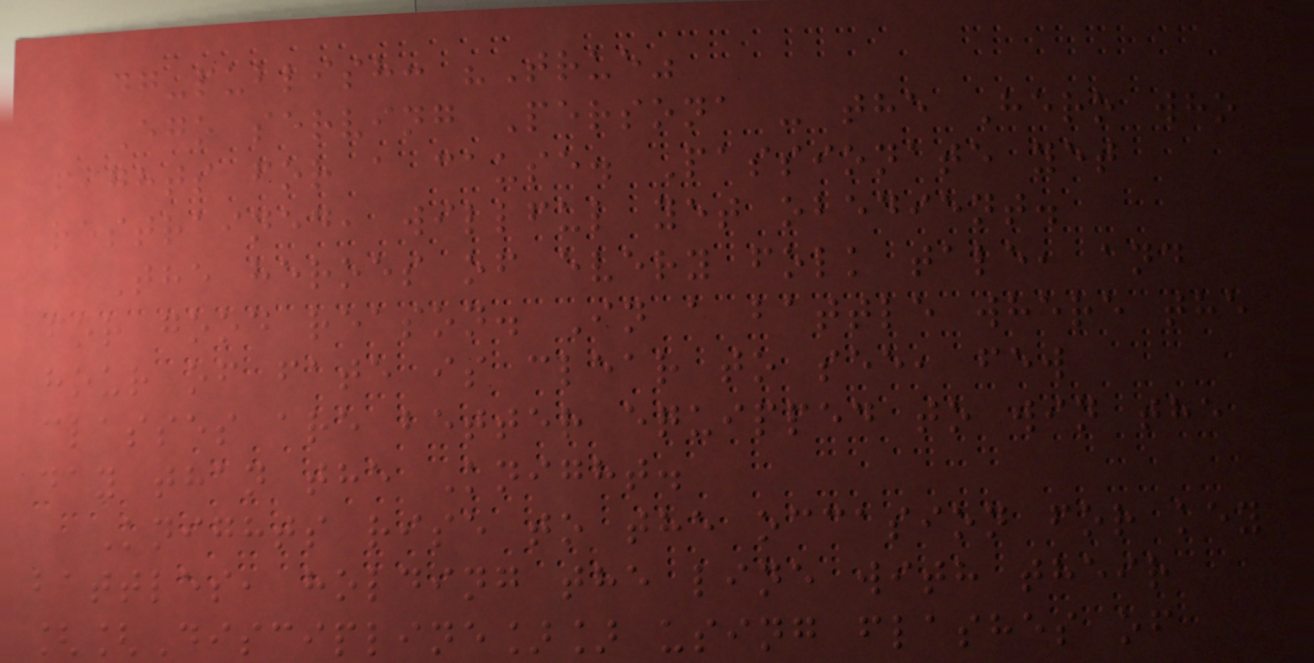dg-publish: "True"
Ego serving Persona - the Hero who
fights for a cause. Passionate yet
restrained, willful yet obedient.
The heroes of every folk tale, and
for good reason. In a battle where the
hour of fate is clear to see, few
classes are better equipped to win the
day than the Knight.
Knights rise to the occasion for key
battles, holding the line with their
[[Discipline]] using flashes of
